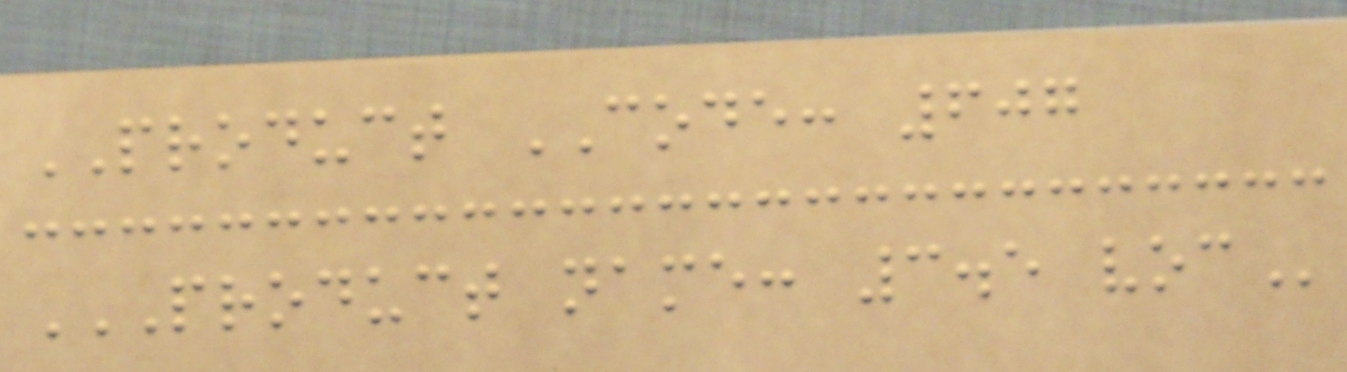PRODUCT CODE: 607
PRODUCT NAME: 3.5 VOC
